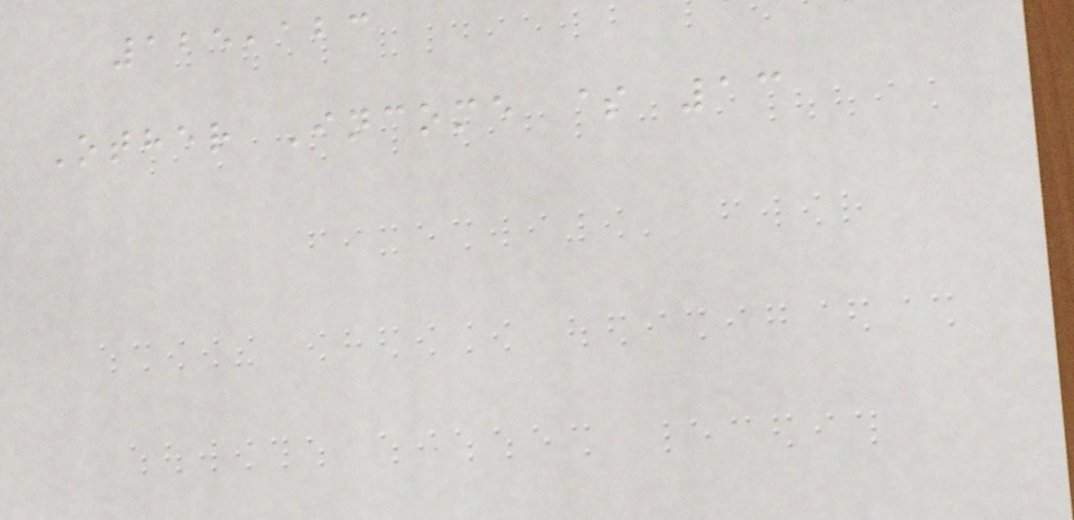125,123
Other Income $ 13
